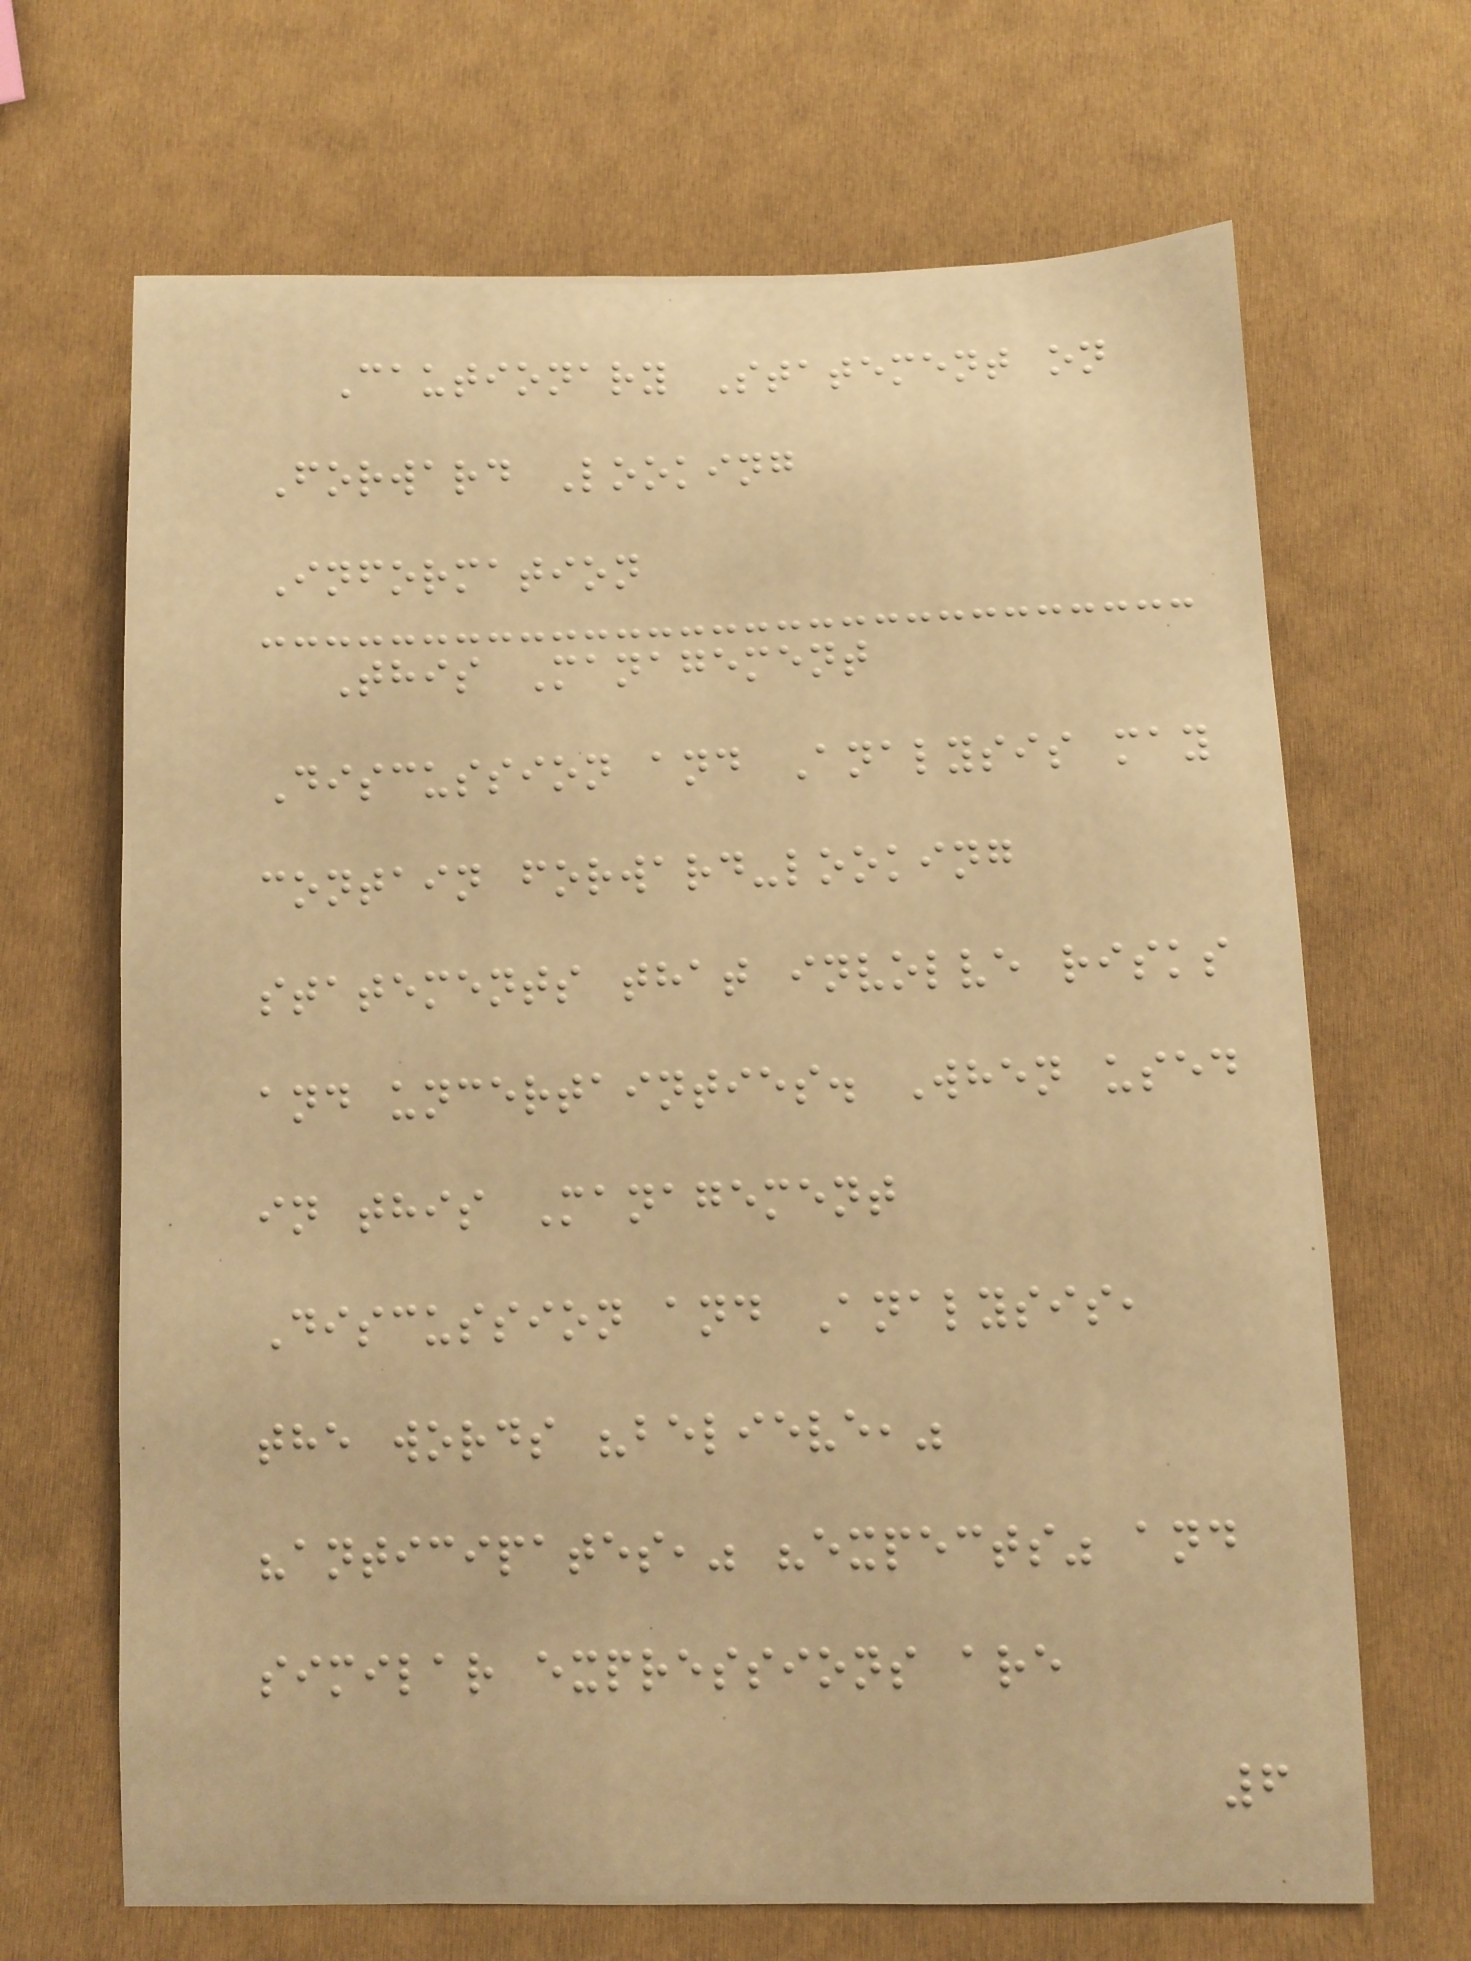Cautionary Statement on
Forward Looking
Information
This Management
Discussion and Analysis may
contain forward-looking
statements that involve risks
and uncertainties. When used
in this Management
Discussion and Analysis,
the words "believe,"
"anticipates," "expects" and
similar expressions are
6
